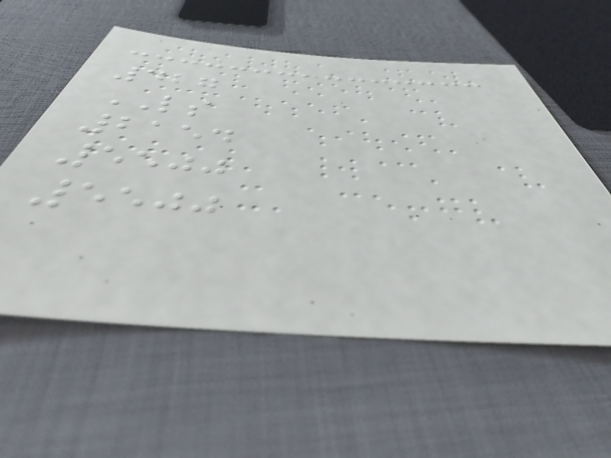427
LS
2154
5500
5500
